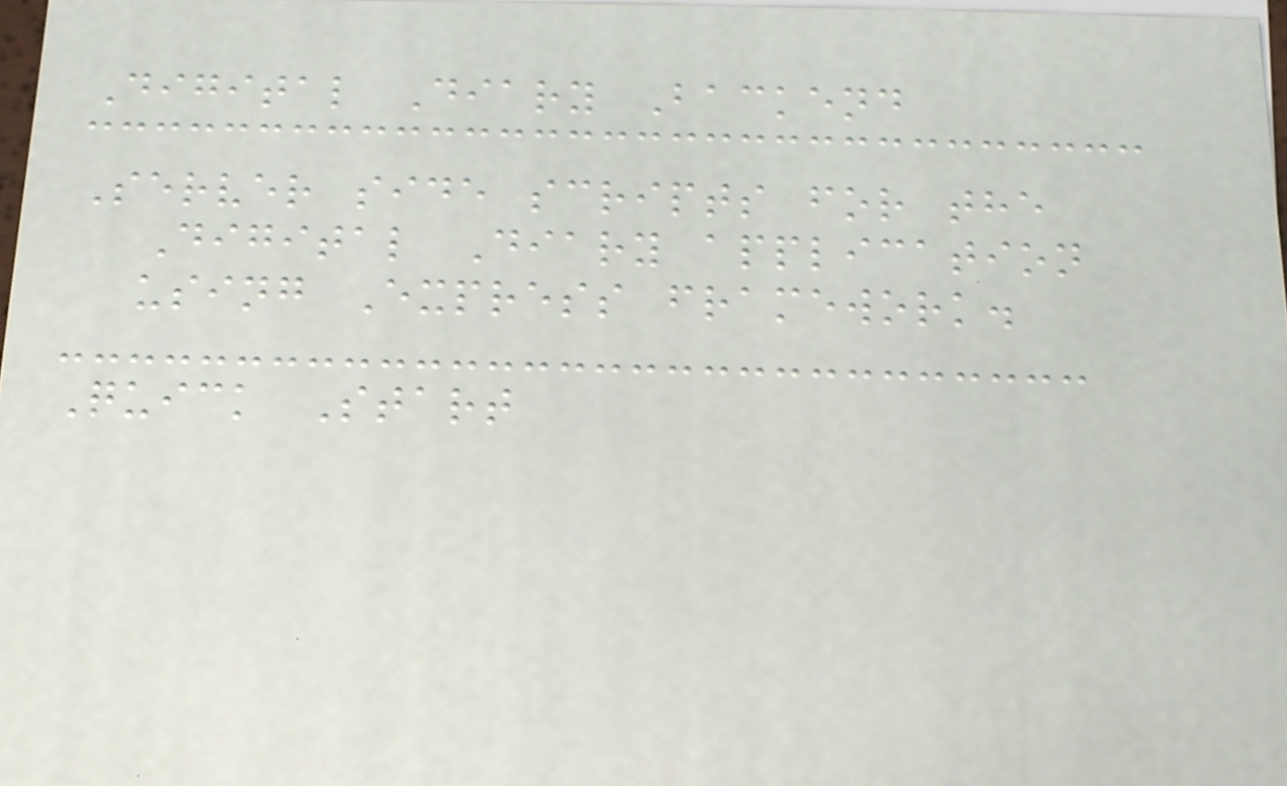Digital Diary Backend
Server side scripts for the
Digital Diary application
using Express framework.
Quick Start
